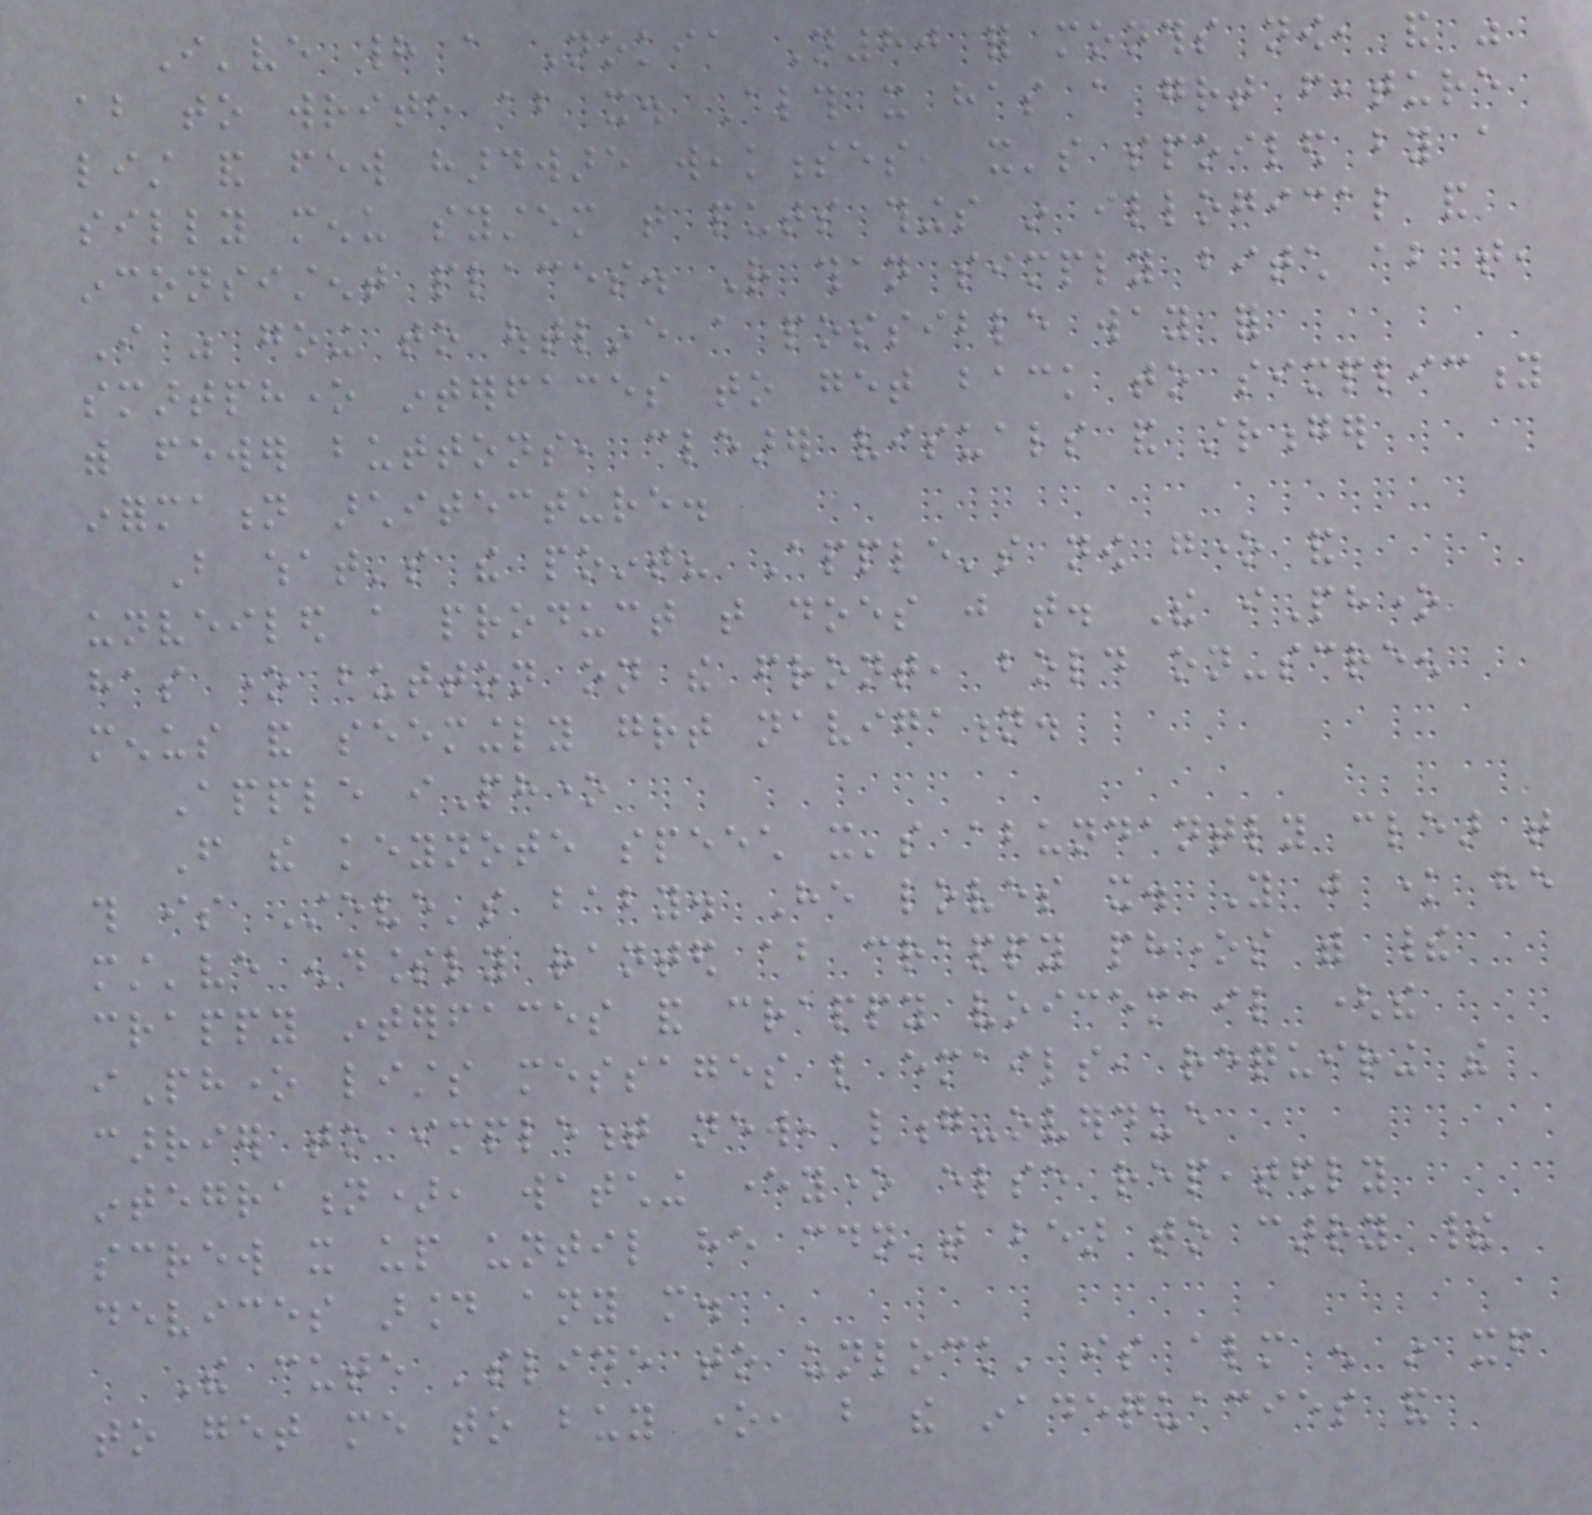I've had a Nokia N80 for months now, and was
about to write about it. Although it has a great feature
list and few hardware weaknesses, it's spoiled by a
silly menu system that puts things in illogical and
inconsistent places. Rather than simply bitch about that,
I was going to outline a possible way for
smartphone interfaces to get back to simplicity
with fewer buttons, clearer visuals and stronger
information architecture.
But what's the point? Apple's now gone and
unveiled a product that does just that. The iPhone
has one button on the front, bold on-screen
menus and seemingly great navigation.
Apple iPhone
From the keynote speech it's abundantly clear that
this is Steve's baby. He loves it. You just know he
must've endlessly ranted about crappy phones with their
crappy interfaces and crappy voicemail (the
iPhone lists messages like emails, requiring the
carrier to implement new, long-overdue
integration), watching everyone else repeatedly
screw it up until he couldn't bear to carry their
devices around any more.
The cute 'slide to unlock' is almost enough in itself
to get me to buy one, but the inadequacies and
